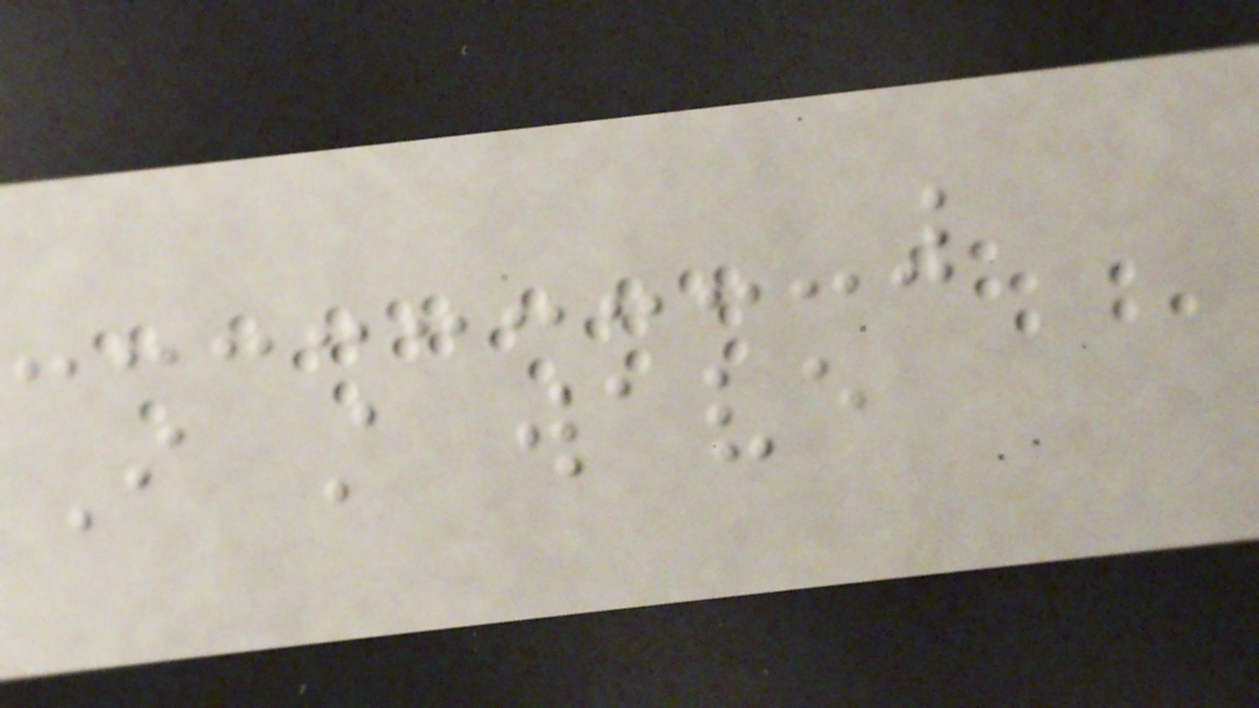I still wave
